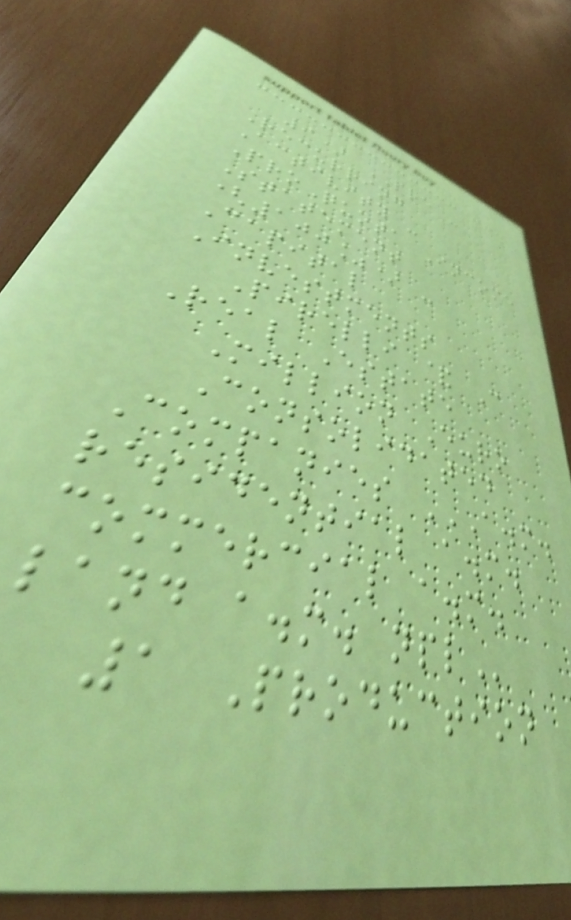9) PRE -
Recurring
Activity -
ProQuota Income
Statement
(100%) -
Capital
Investments
Pirelli & C
Real Estate
Million Euro
Consolidated
Companies A.M.
RESIDENTIAL A.M.
COMMERCIAL A.M.
LAND A.M. NPL
1 Production
